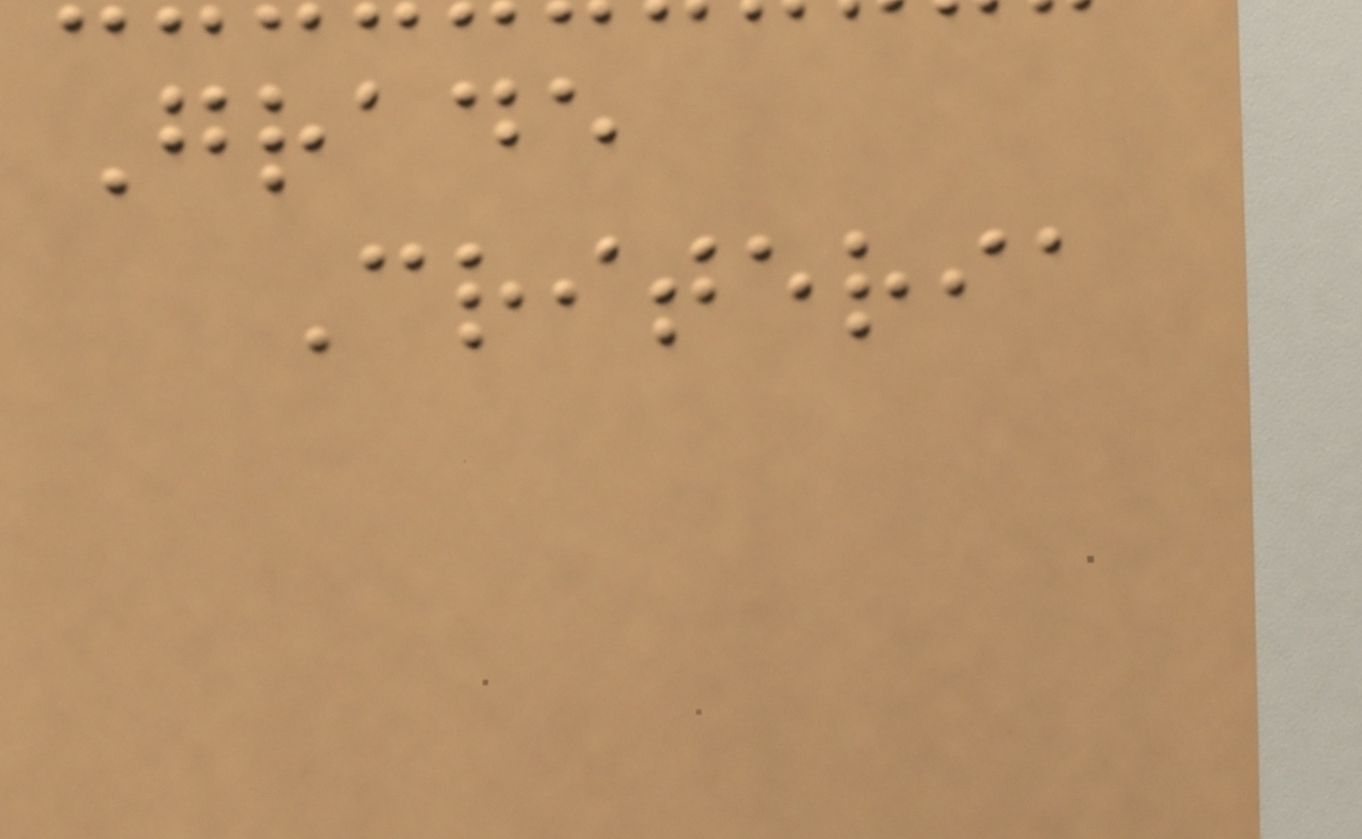Grade
Criteria
